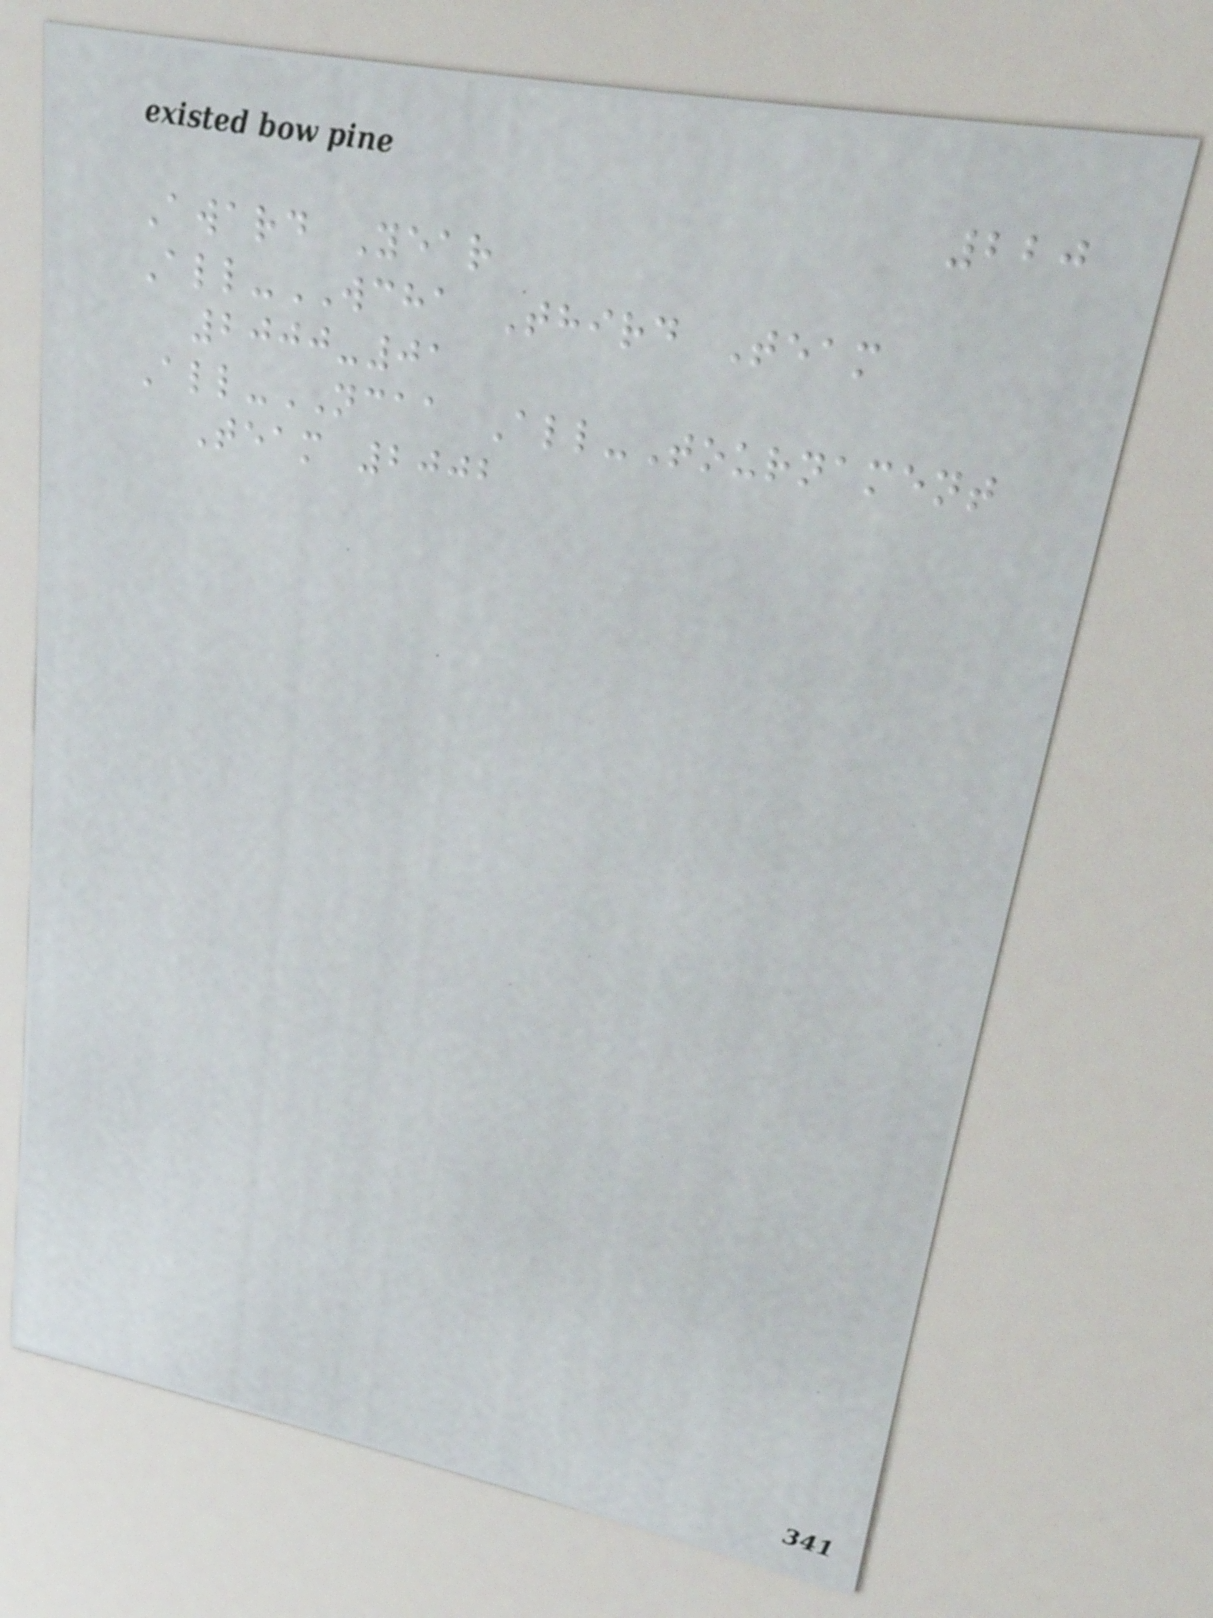220
Award Year
All-WCHA Third Team
2000-01
All-NCAA All-Tournament
Team 2002
